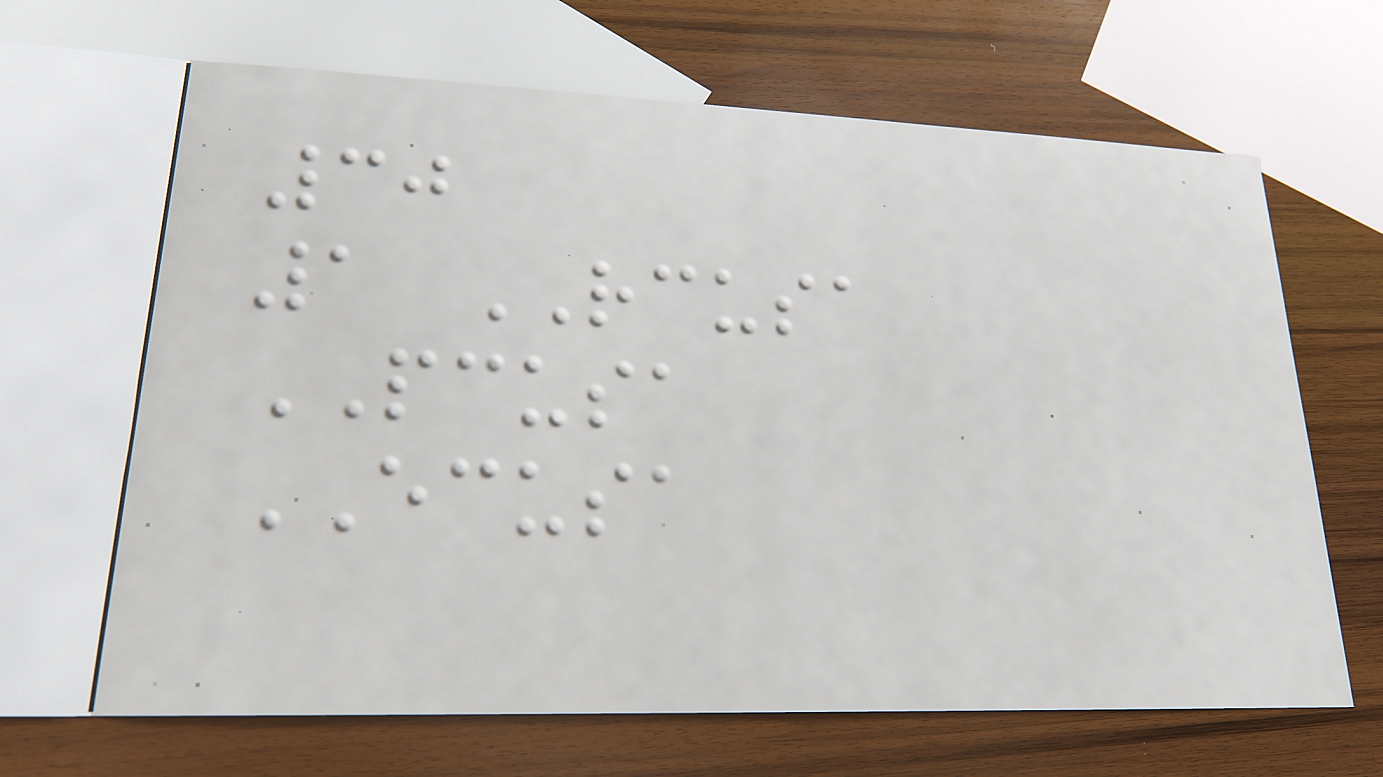30
1 RCUSA
PCUSA
ECUSA
